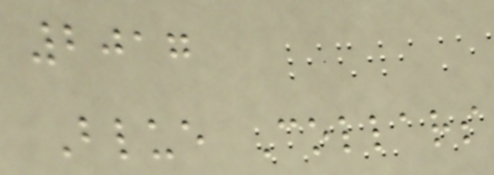2017
Blue Collars
